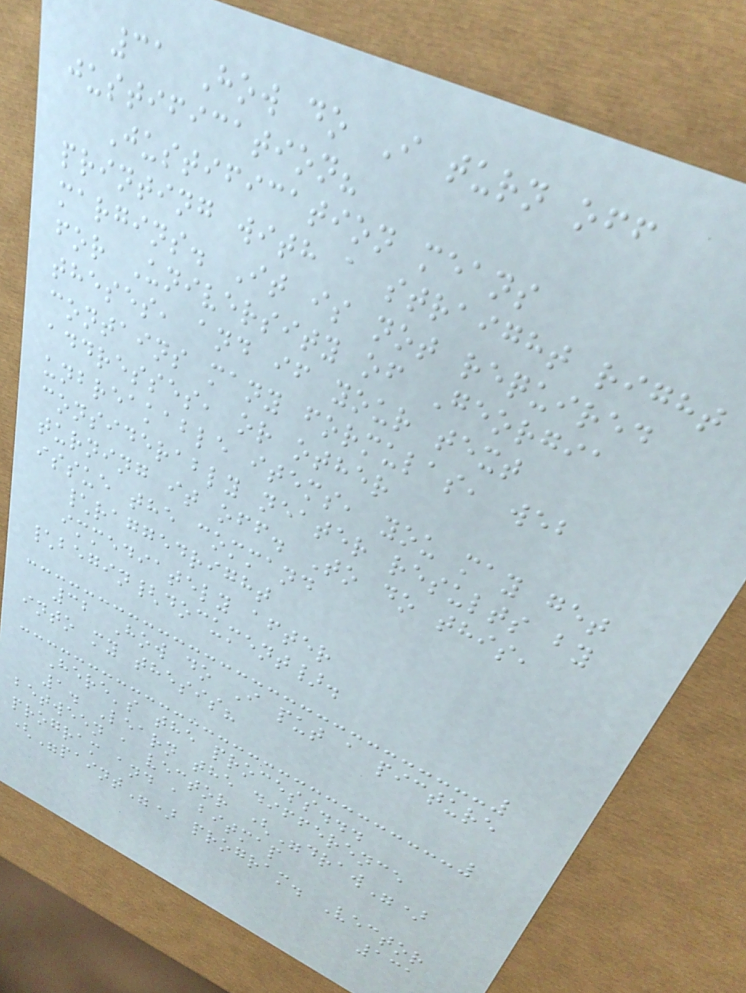31 How do I turn off
justification?
Justification means
printing with a straight right
margins. It is not required
for University of Georgia
theses, and if your text
contains many formulas, web
addresses, or other
unbreakable items, you may get
considerably neater results by
turning it off. To do this,
issue the command
\raggedright
immediately after
\begin{document}.
32 How do I put a picture
into my thesis?
Here's the process...
1. Learn the difference
between a vector ("draw")
program and a bitmap
("paint") program. Vector
131
